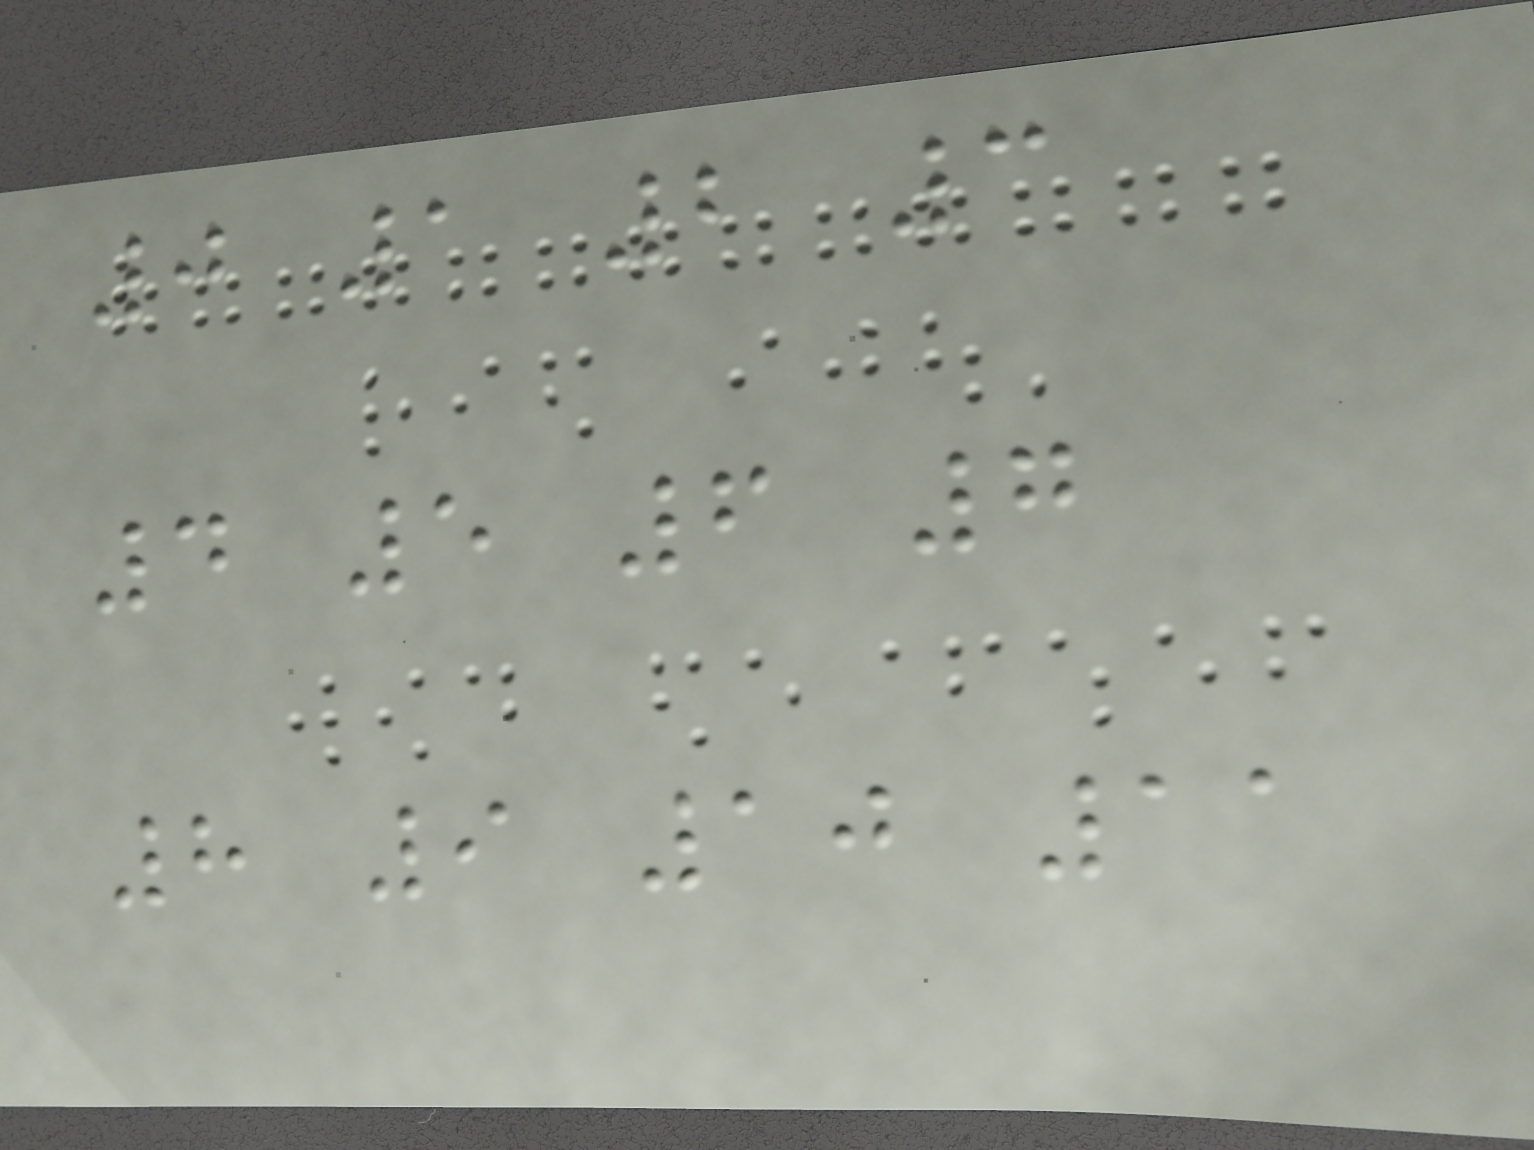0 1 2 3
4 5 6 7
8 9 10 11
